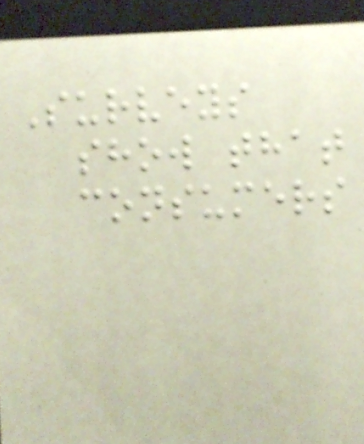Surveys
show that
consumers
